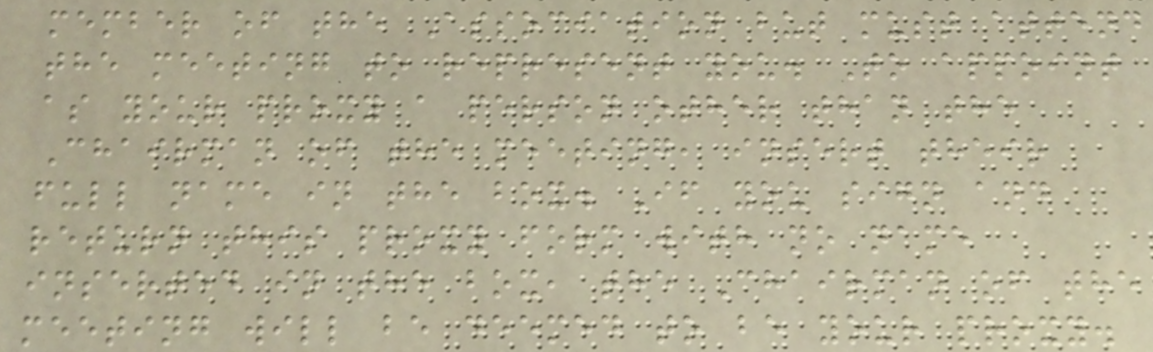member of the Association but must attend
the meeting to represent you. To appoint
as your proxy a person other than the
Chairman of the meeting, insert their
full name in the box. If you sign and
return this proxy form with no name
inserted in the box, the Chairman of the
meeting will be deemed to be your proxy.
